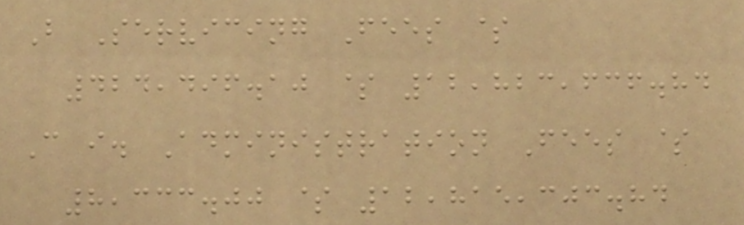B Servicing Fees $
424,496.10 $ 12,823,636.84
C i. Administration Fees $
8,333.00 $ 12,815,303.84
